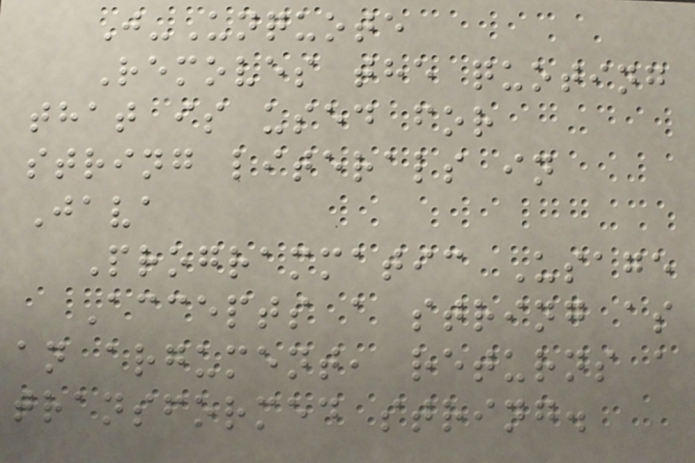J-Unquote
Removes the quoting
that is used for
string literals in
Java
Programmatic Usage
Accepts a string as
an argument, returns a
transformed string.
